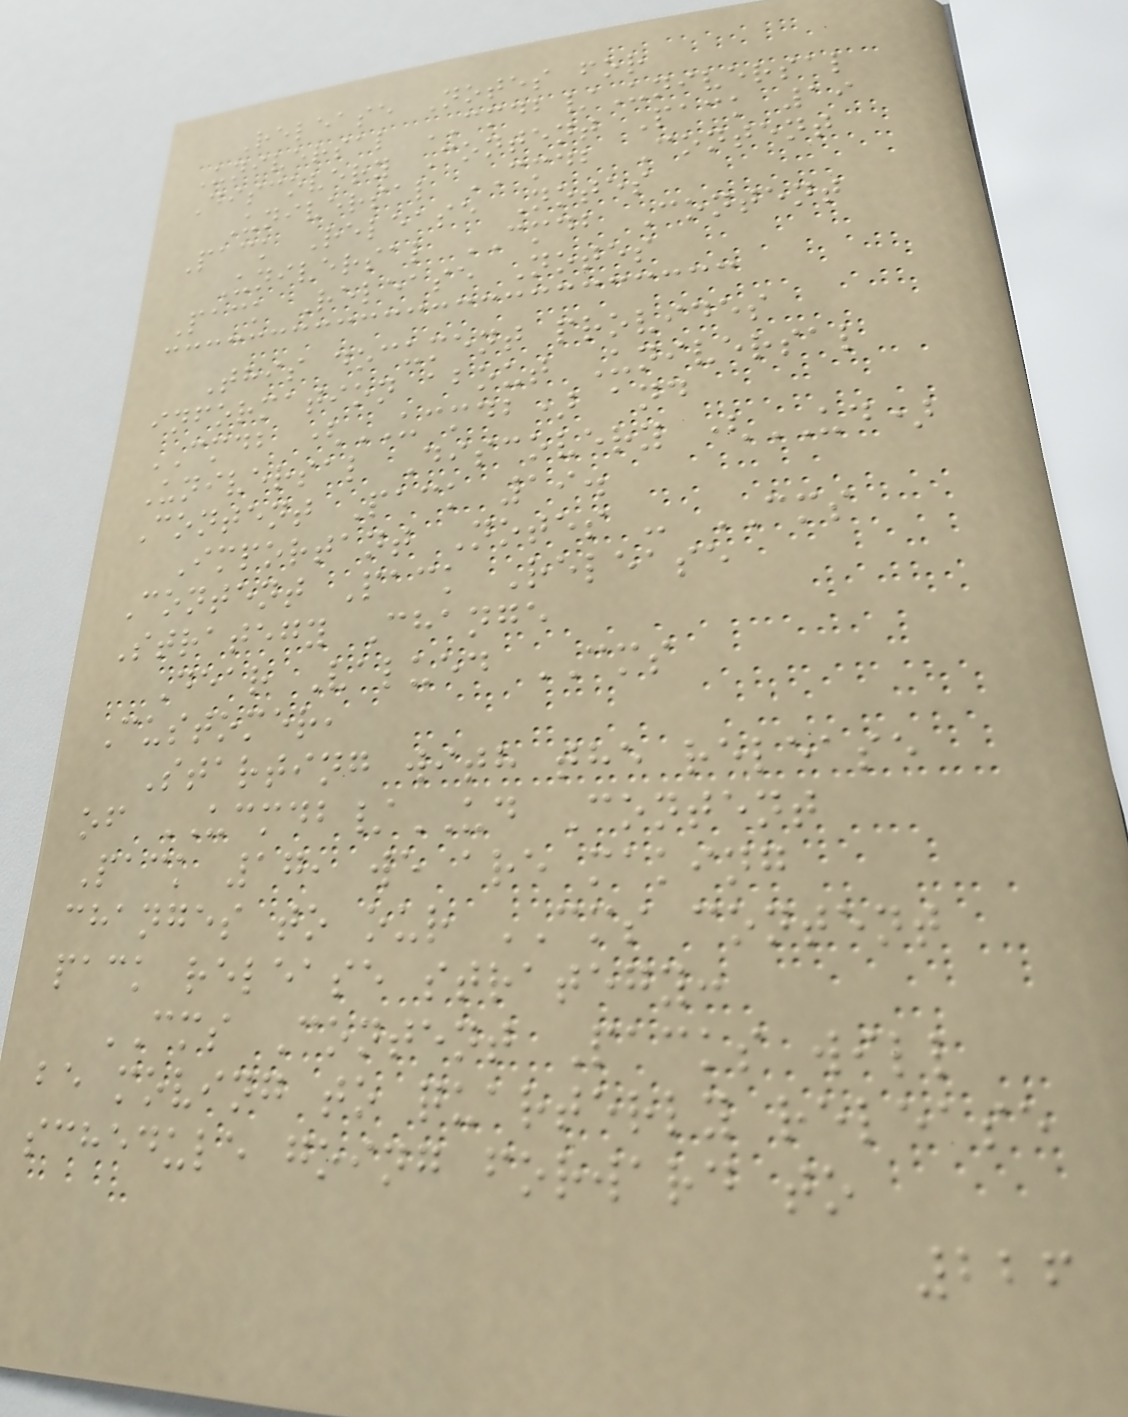Release Notes for
Universal CMDB/Universal
Discovery Content Pack 19
Universal CMDB Content
Pack Release Notes
Universal CMDB Content
Pack Release Notes
This document provides
information about Universal
CMDB (UCMDB) and
Universal Discovery (UD)
Content Pack 19.
Important Notes - CMS
Content Pack Release
Strategy Change
Dear Valued CMS
Customer,
Starting with the release
of UCMDB/UD Content
Pack 17, we are making
changes to our CMS content
pack release strategy:
CMS Content Packs will
be moving to quarterly release
schedule going forward to
226
